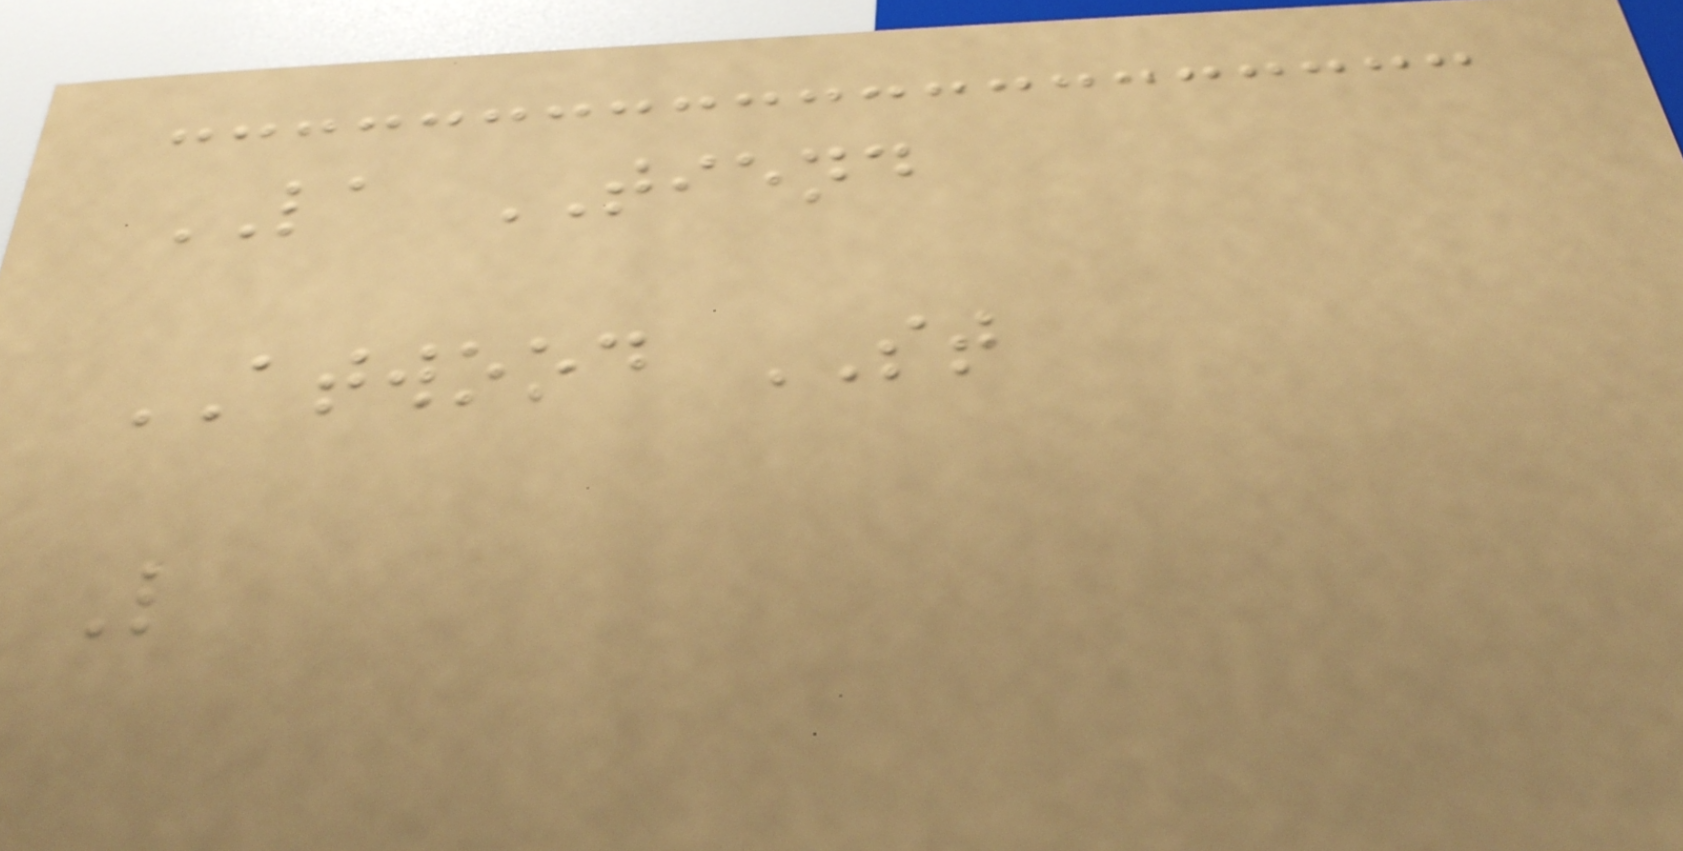LA TIEND
ATWOOD ST
L
